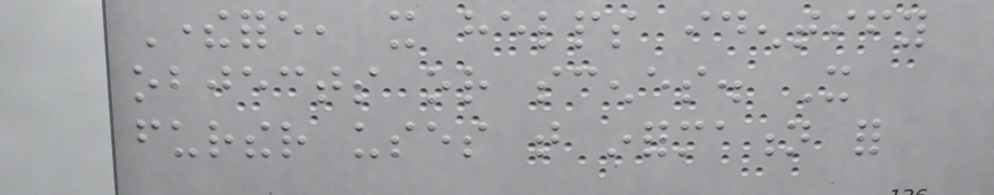Therefore, it helps identify
objects or scenes. It
further uses that information for
